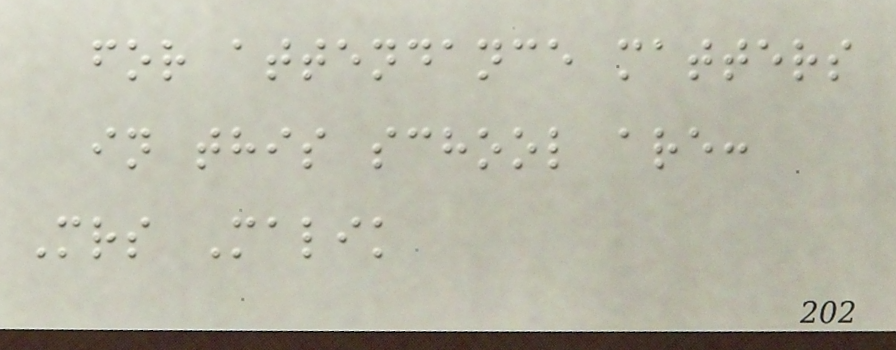for attendance matters
in this school are:
Mrs Malik
